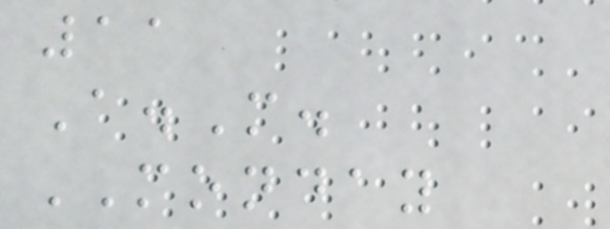11
A.M.
MONDAY
